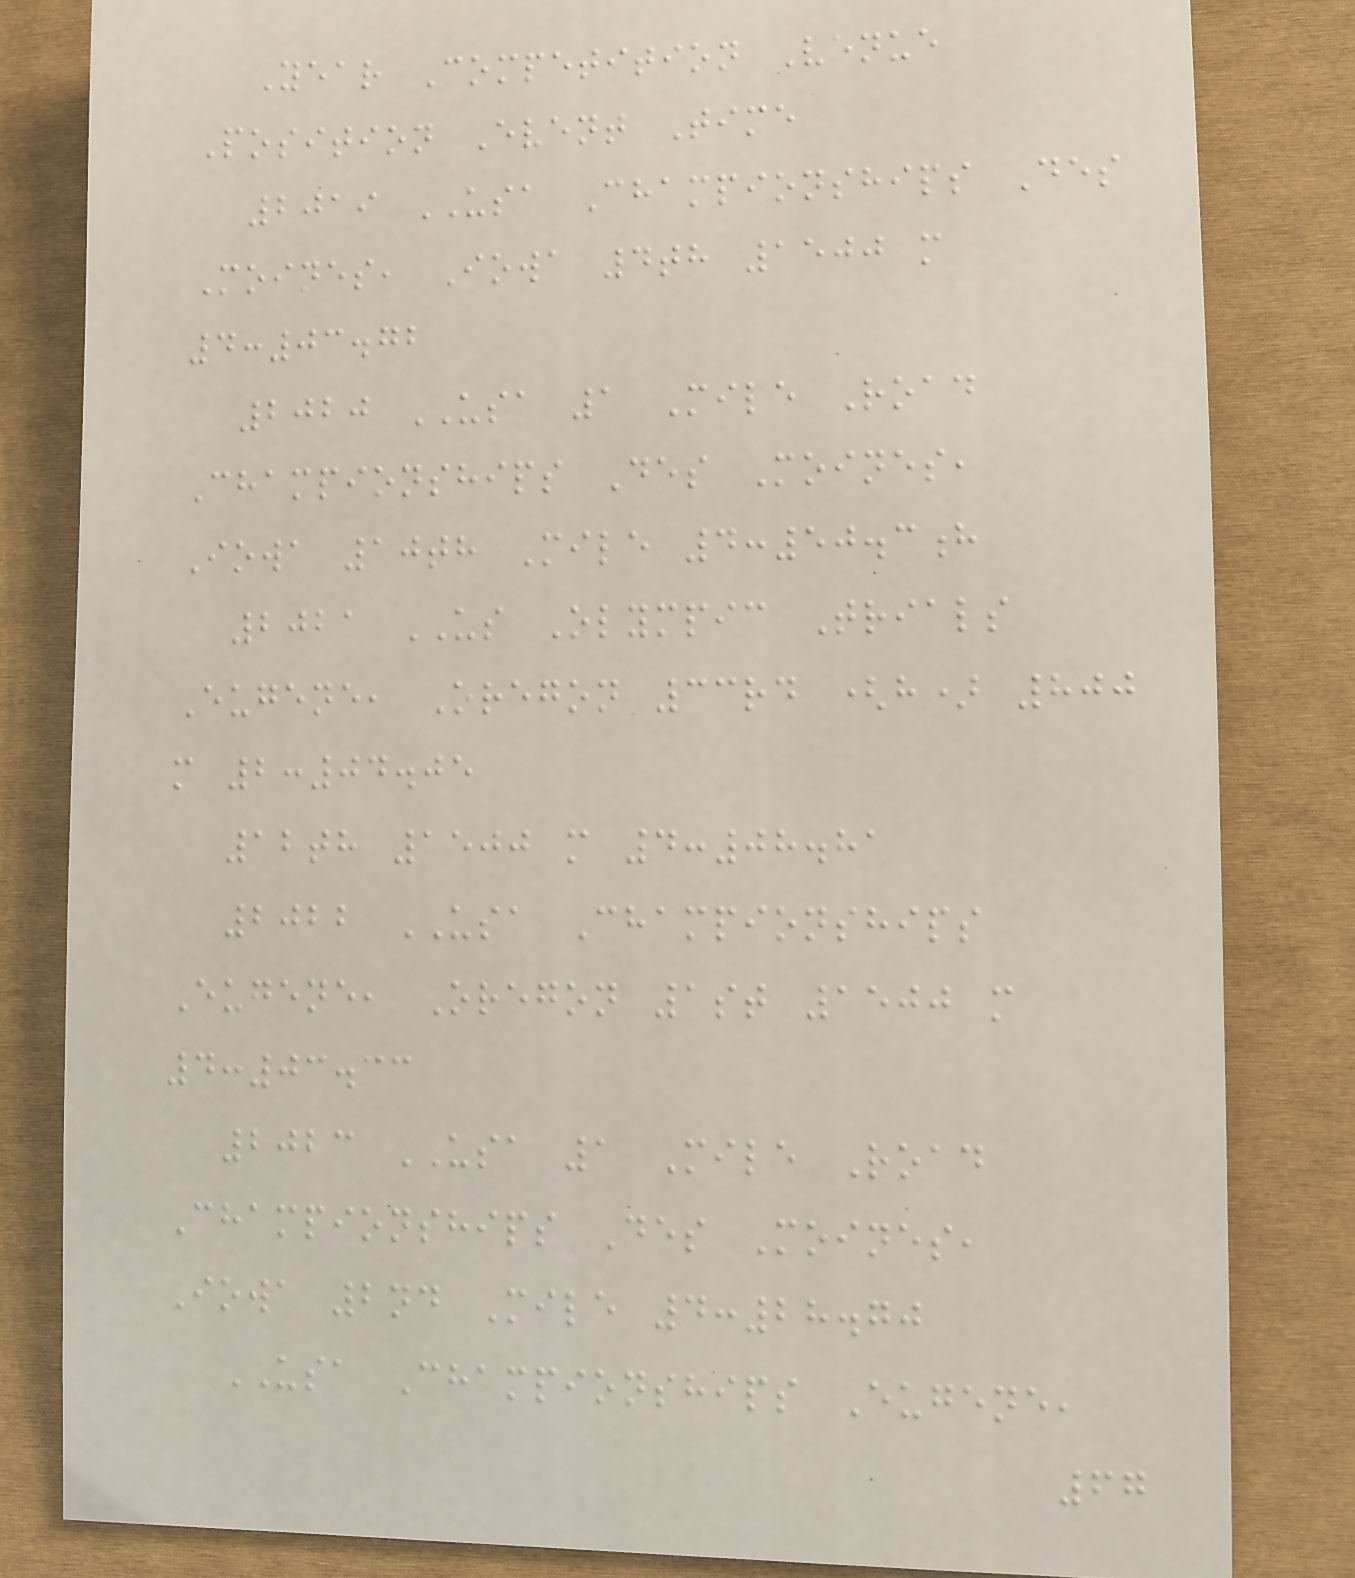Year Competition Venue
Position Event Time
2019 USA Championships Des
Moines, Iowa 4th 1500 m
4:03.72
2020 USA 1 Mile Road
Championships Des Moines,
Iowa 10th Mile 4:50.3h
2021 US Olympic Trials
Eugene, Oregon 33rd (h) 800
m 2:04.05
12th 1500 m 4:08.81
2022 USA Championships
Eugene, Oregon 1st 1500 m
4:03.33
2023 USA 1 Mile Road
Championships Des Moines,
Iowa 2nd Mile 4:28.70
USA Championships Eugene,
67
